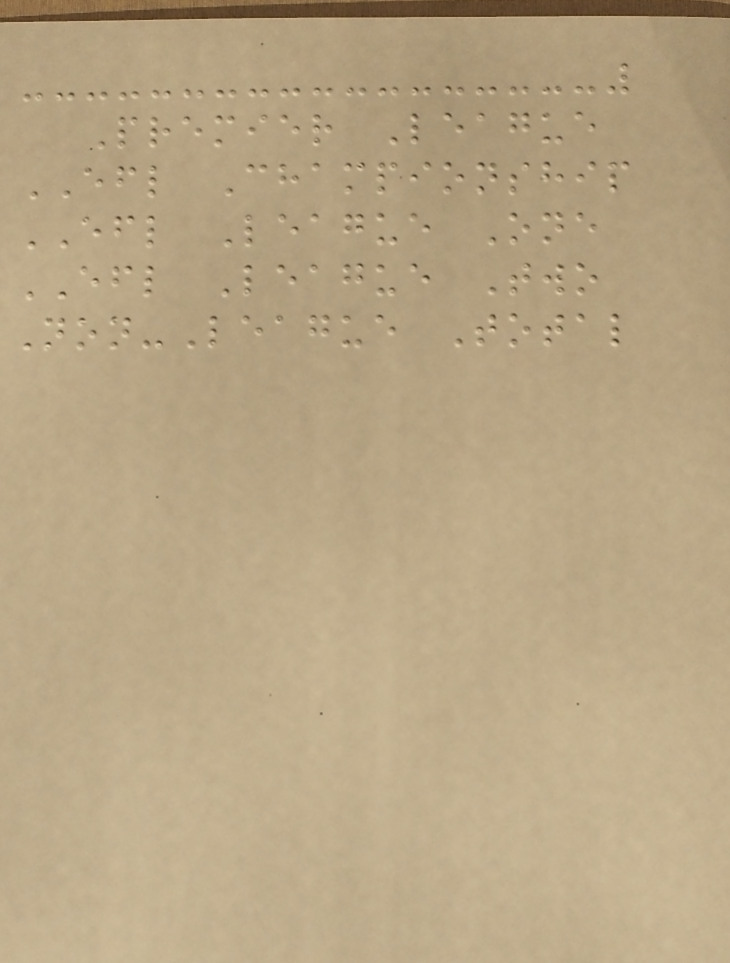Premier League
EFL Championship
EFL League One
EFL League Two
Non-League Total
